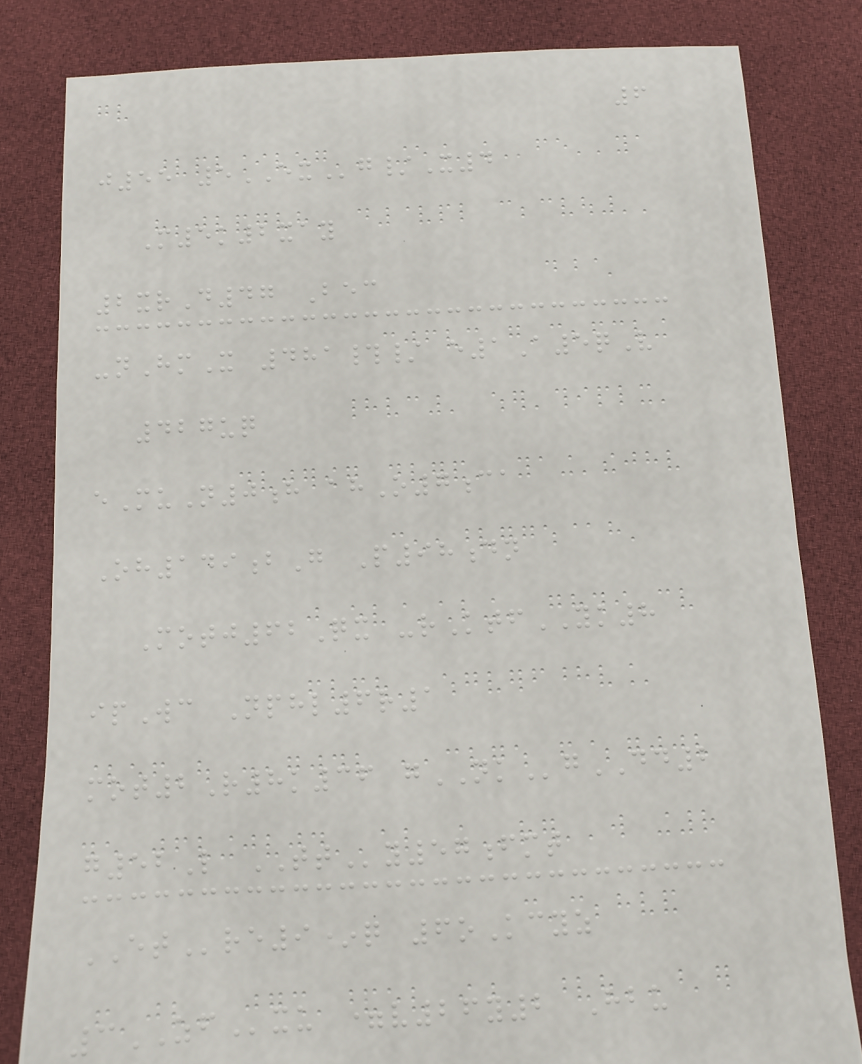6
j55 5EXg/X4
M5k2xay
2xrD47 Bec
-nHmX 481#/ e1A5qV
427uq
eMuN0h ahO7ca
Oh149bG P98dn
Motj62Qx -rKtfYK8
ipWc Nphl6r1
mot2R8k36 gNKgDD2
g52L TTy57fmt
ETre9*q 6oKcyz
3ZFxu =v26y2 Hbu
